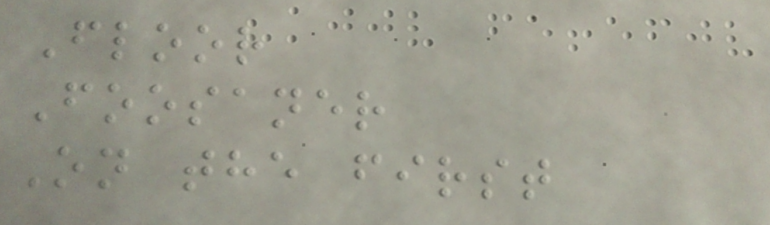Floor
Foosaner
On the first
